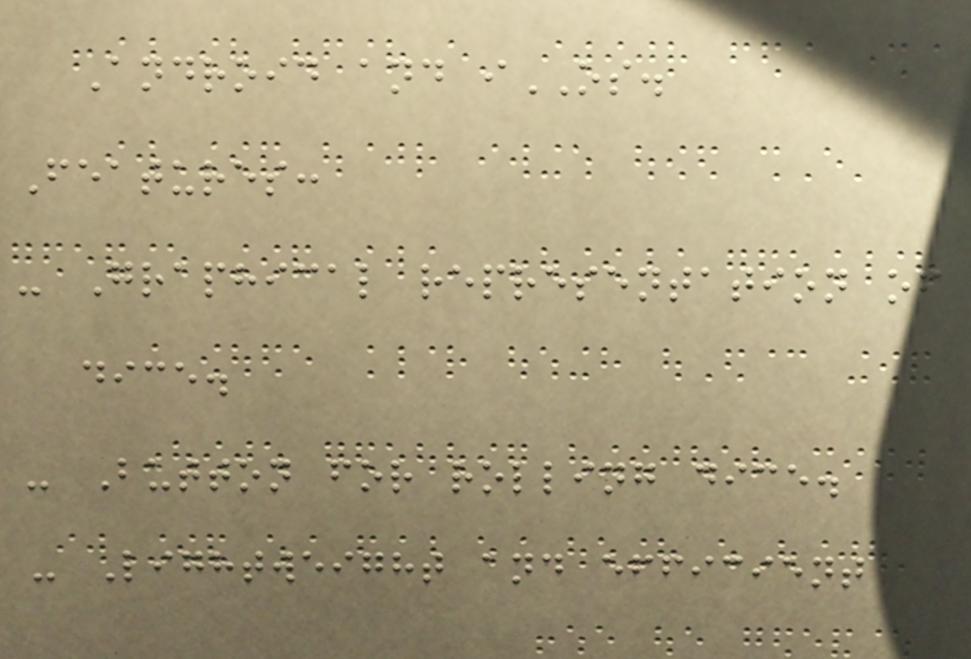Android and iOS.
Features:
- Graphical representation of
dice.
- Button for rolling dice.
- Lightweight and efficient
